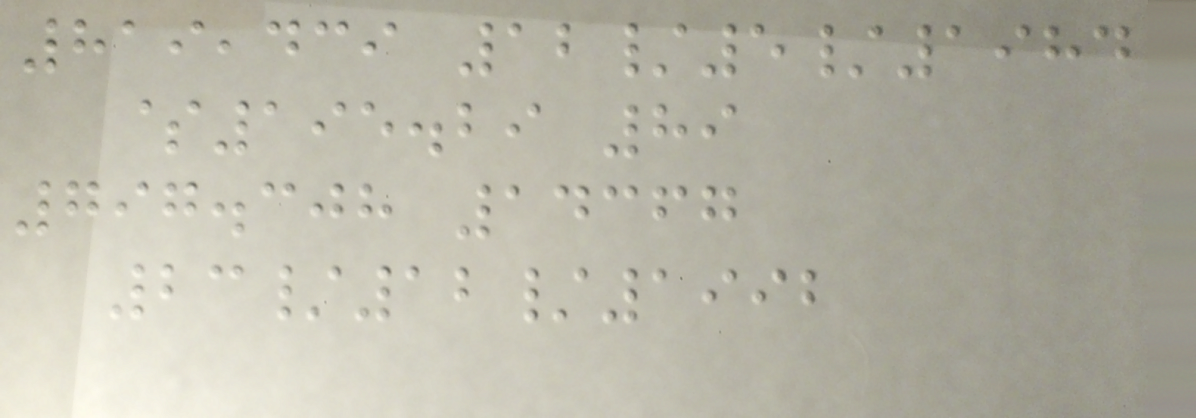819,439 12/5/1984
$195.29 89
797.308 14367
23/12/1992
